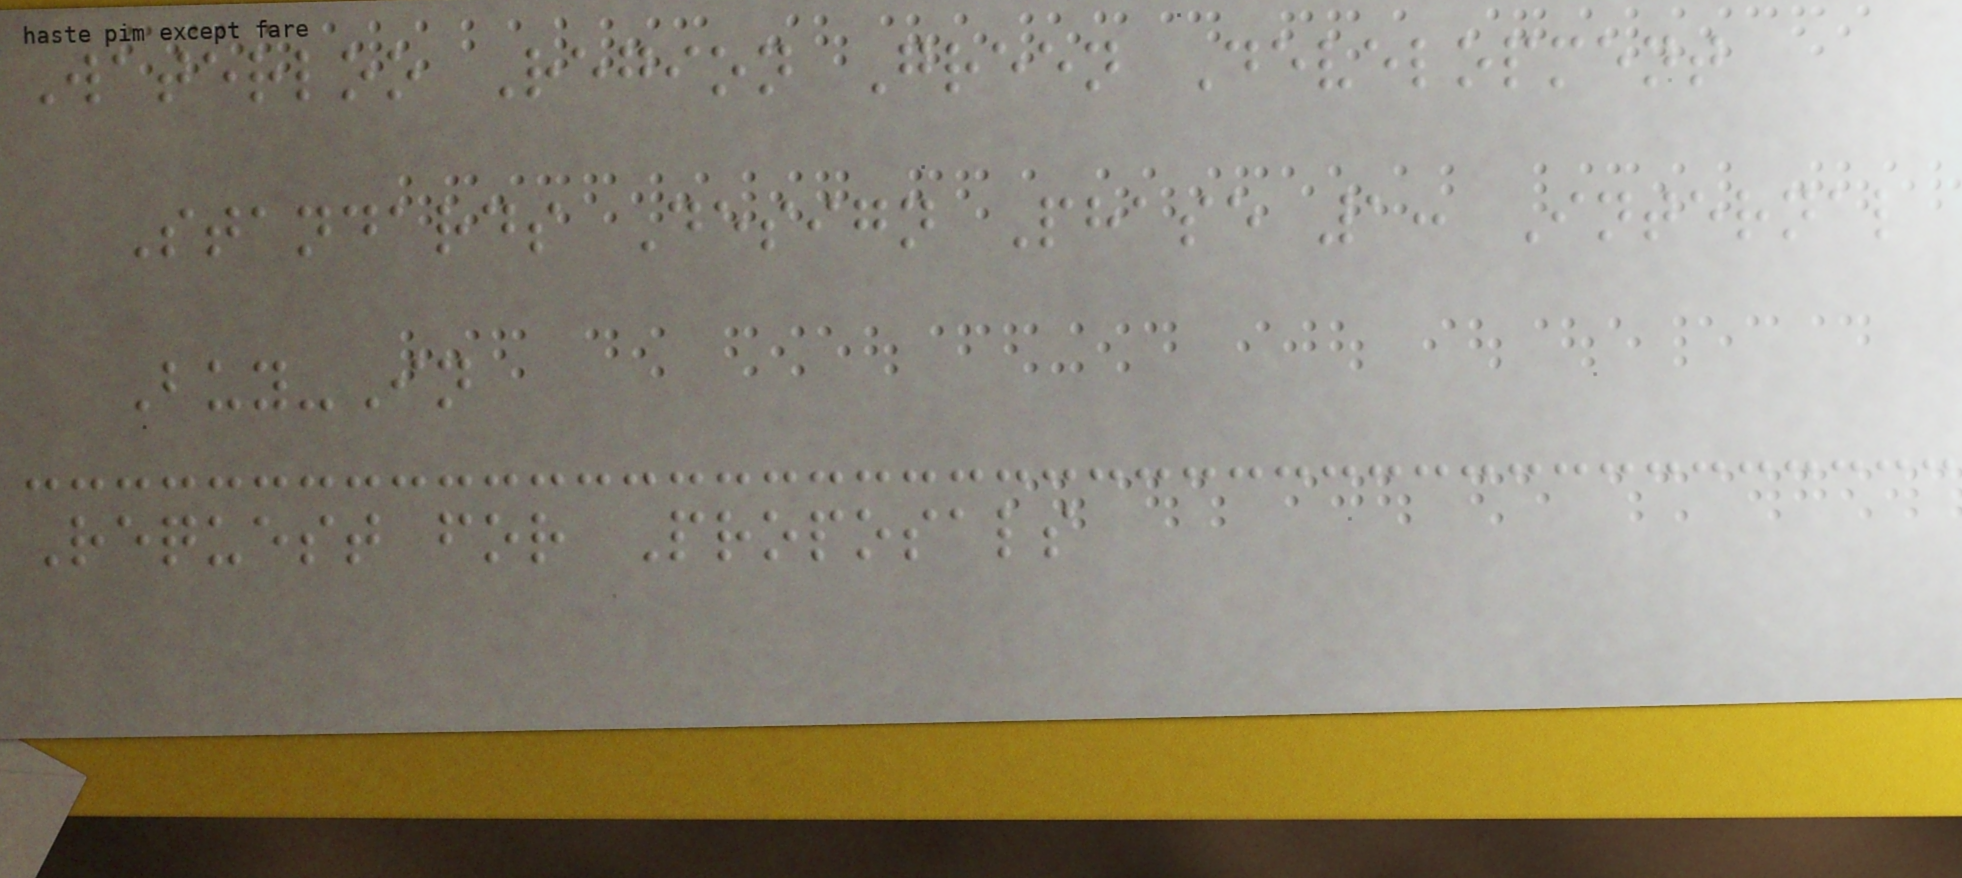Waterloo Region Green Development
Standards Design Phase 1: Internal
Buy-In
Request for Proposals
